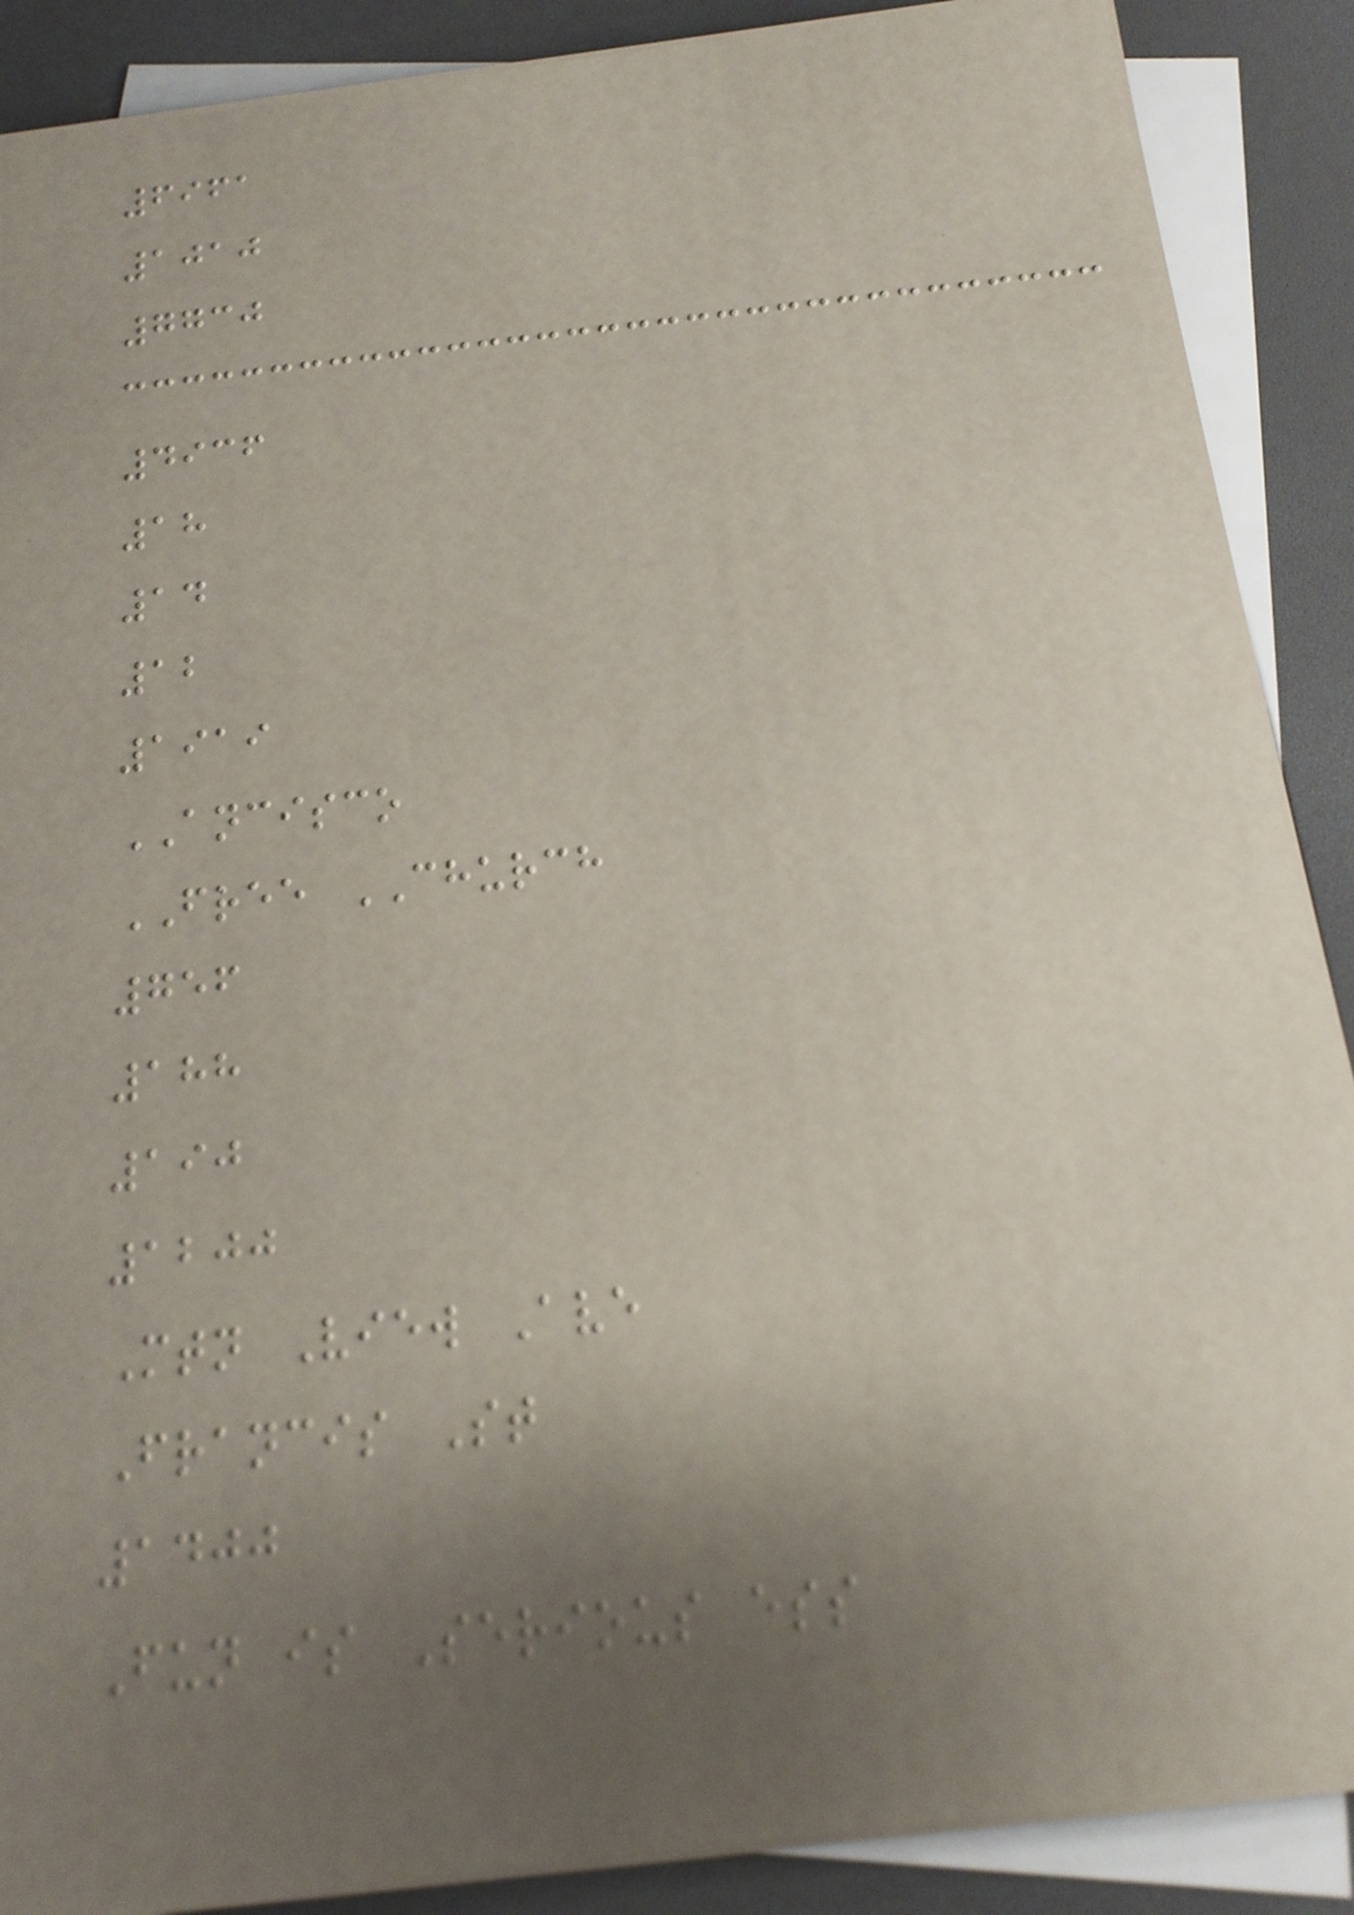6961
1010
7730
4936
18
14
12
1919
ANCISCO
FREE CHURCH
756
188
190
1200
Mtn View Ave
Francis St
1400
Fun is Serious ess
